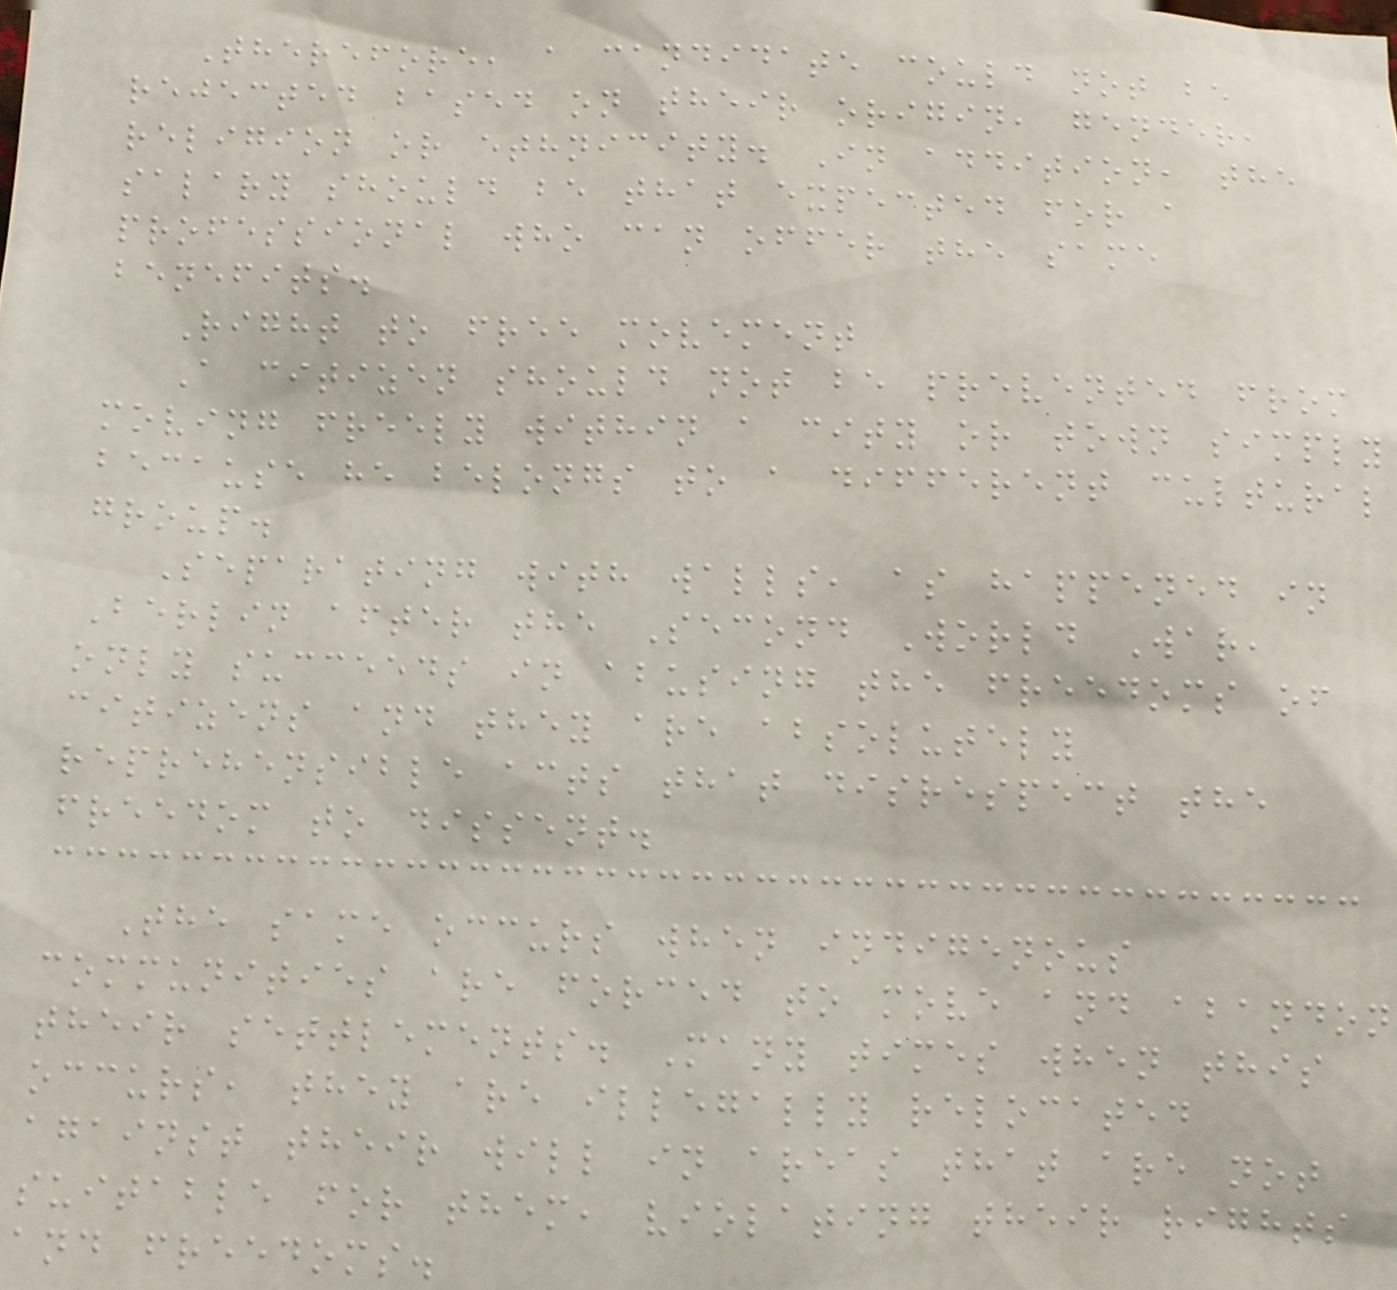Therefore, a candidate could not be
rejected based on their origin, gender,
religion or ethnicity. In addition, the
salary should be that expected for a
professional who can offer the same
benefits.
Right to free movement
A citizen should not be prevented from
moving freely within a city or town simply
because he belongs to a different cultural
group.
Separating with walls, as happened in
Berlin after the Second World War,
only succeeds in abusing the freedoms of
citizens and they are absolutely
reprehensible acts that disrespect the
freedom to dissent.
The same occurs when indigenous
communities are forced to move and abandon
their settlements. Many times when this
occurs, they are illegally relocated
against their will in areas that are not
suitable for them, violating their rights
and freedoms.
